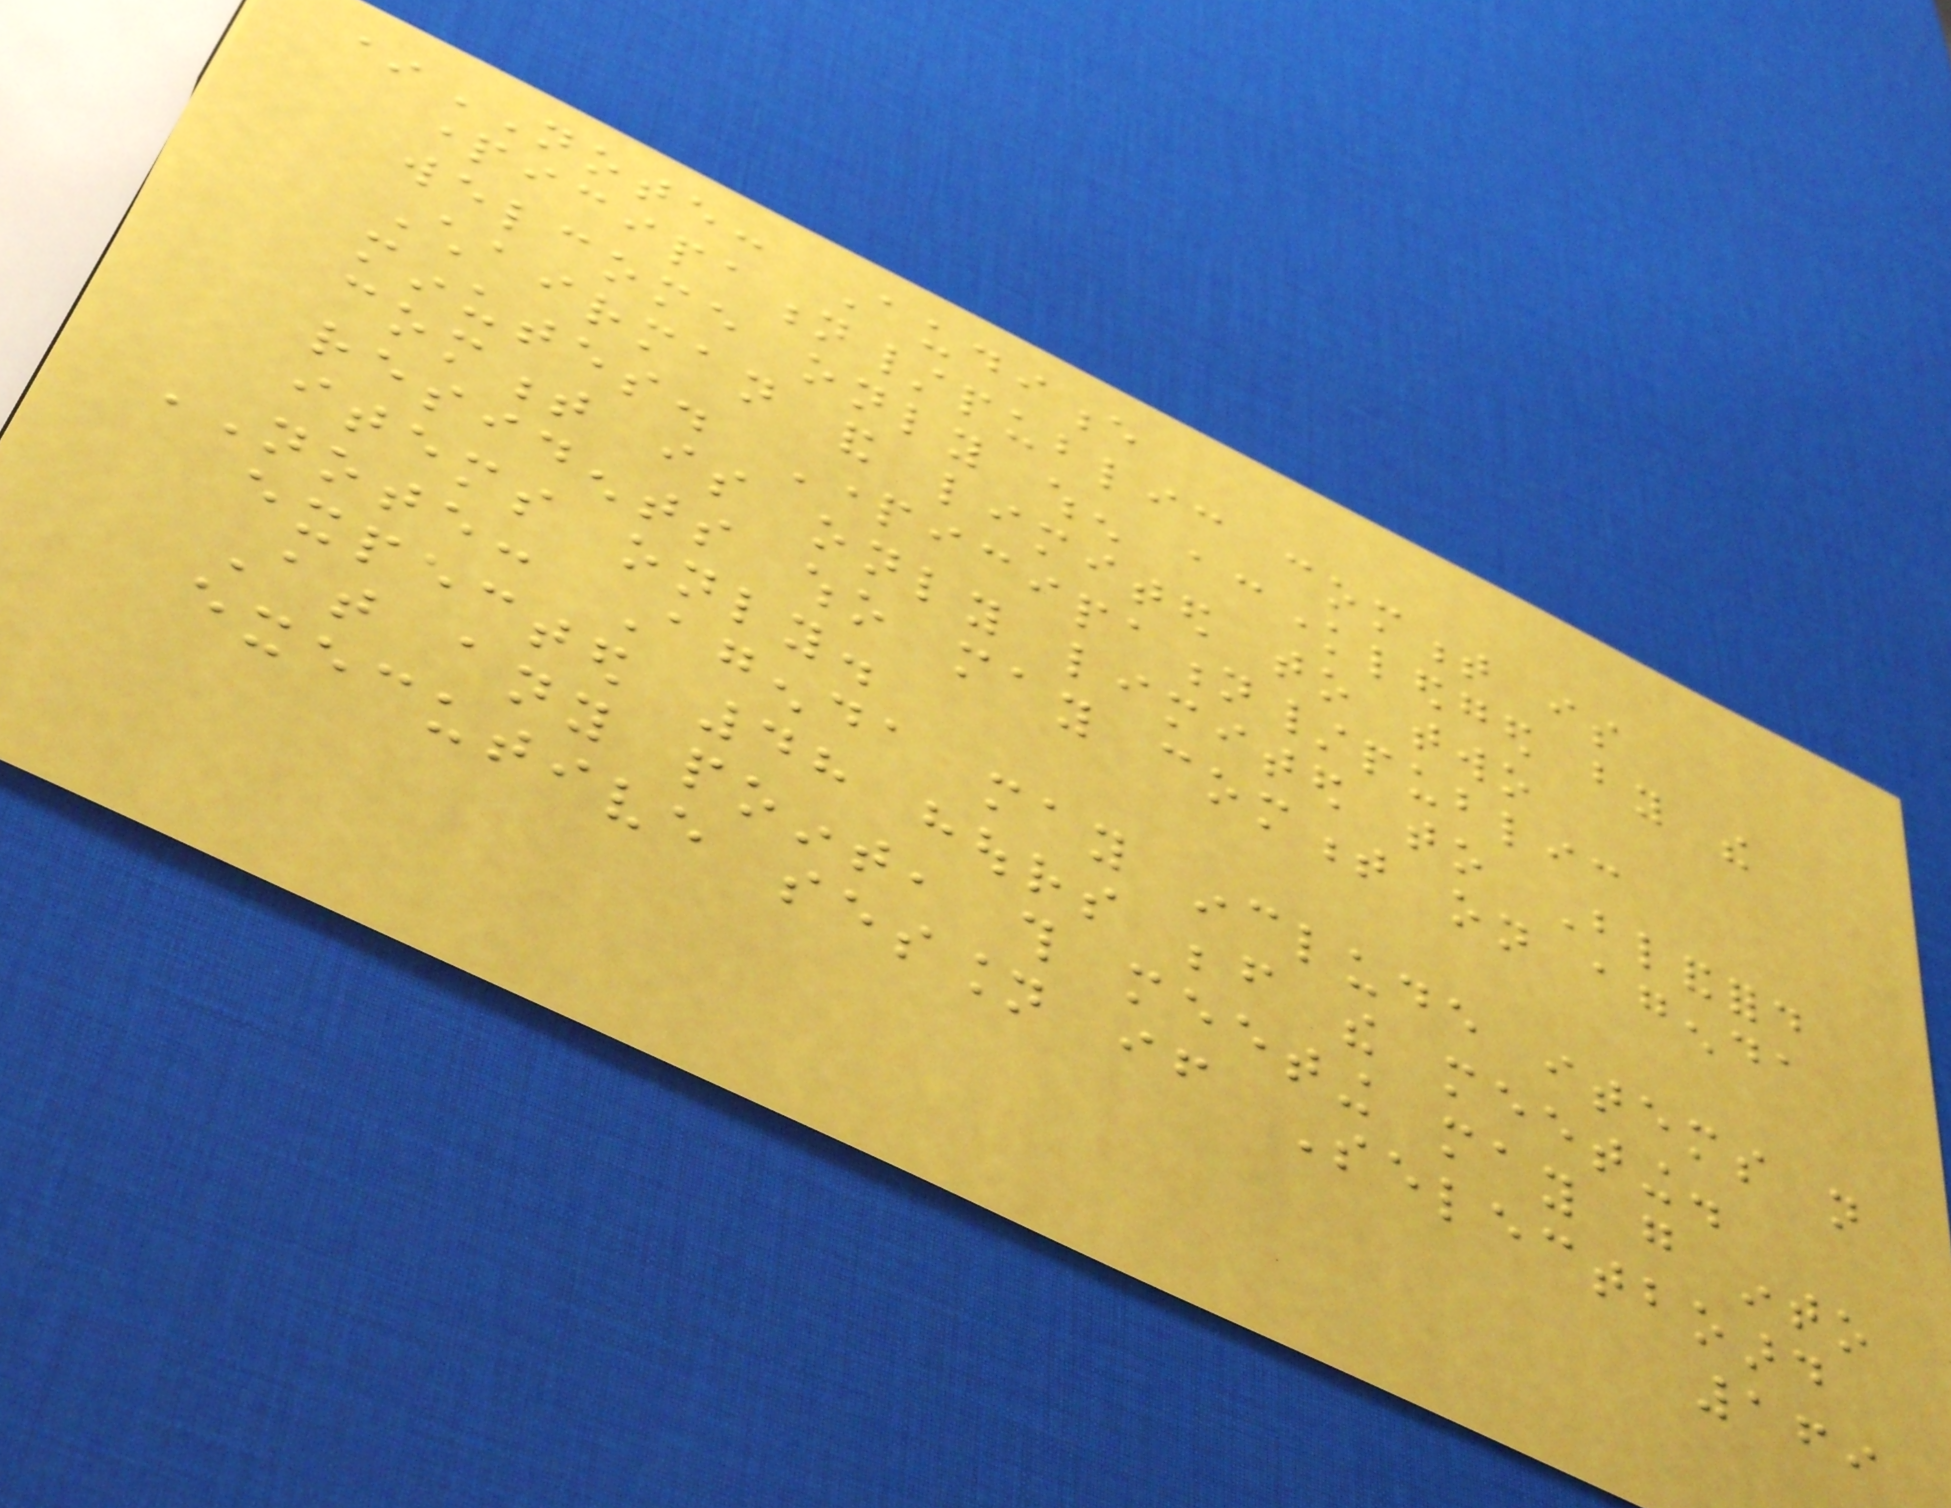*NOTE: Audience
participation/public comment is
welcome only when acknowledged by the
Chairman and limited to two
minutes. Participation/public
comment is only limited to Blandford
residents who may comment on agenda
items only.
NOTE: Agenda may include items not
expected 48 hours before the meeting.
At any point, this meeting may go into
executive session if Selectboard
169
